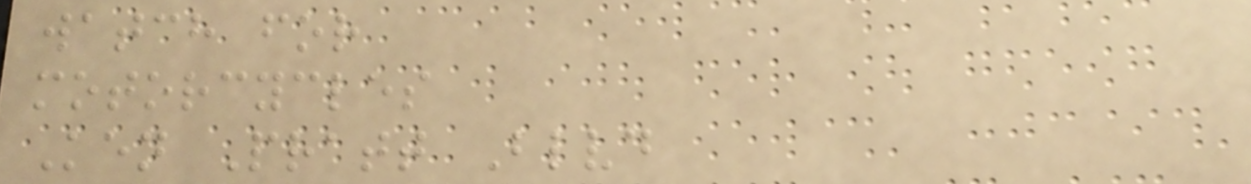watch for
motorcycles
Ken Pratt Blvd
